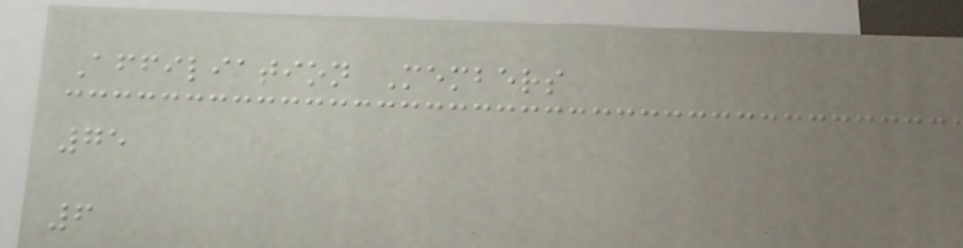Affiliation Members
75
6
